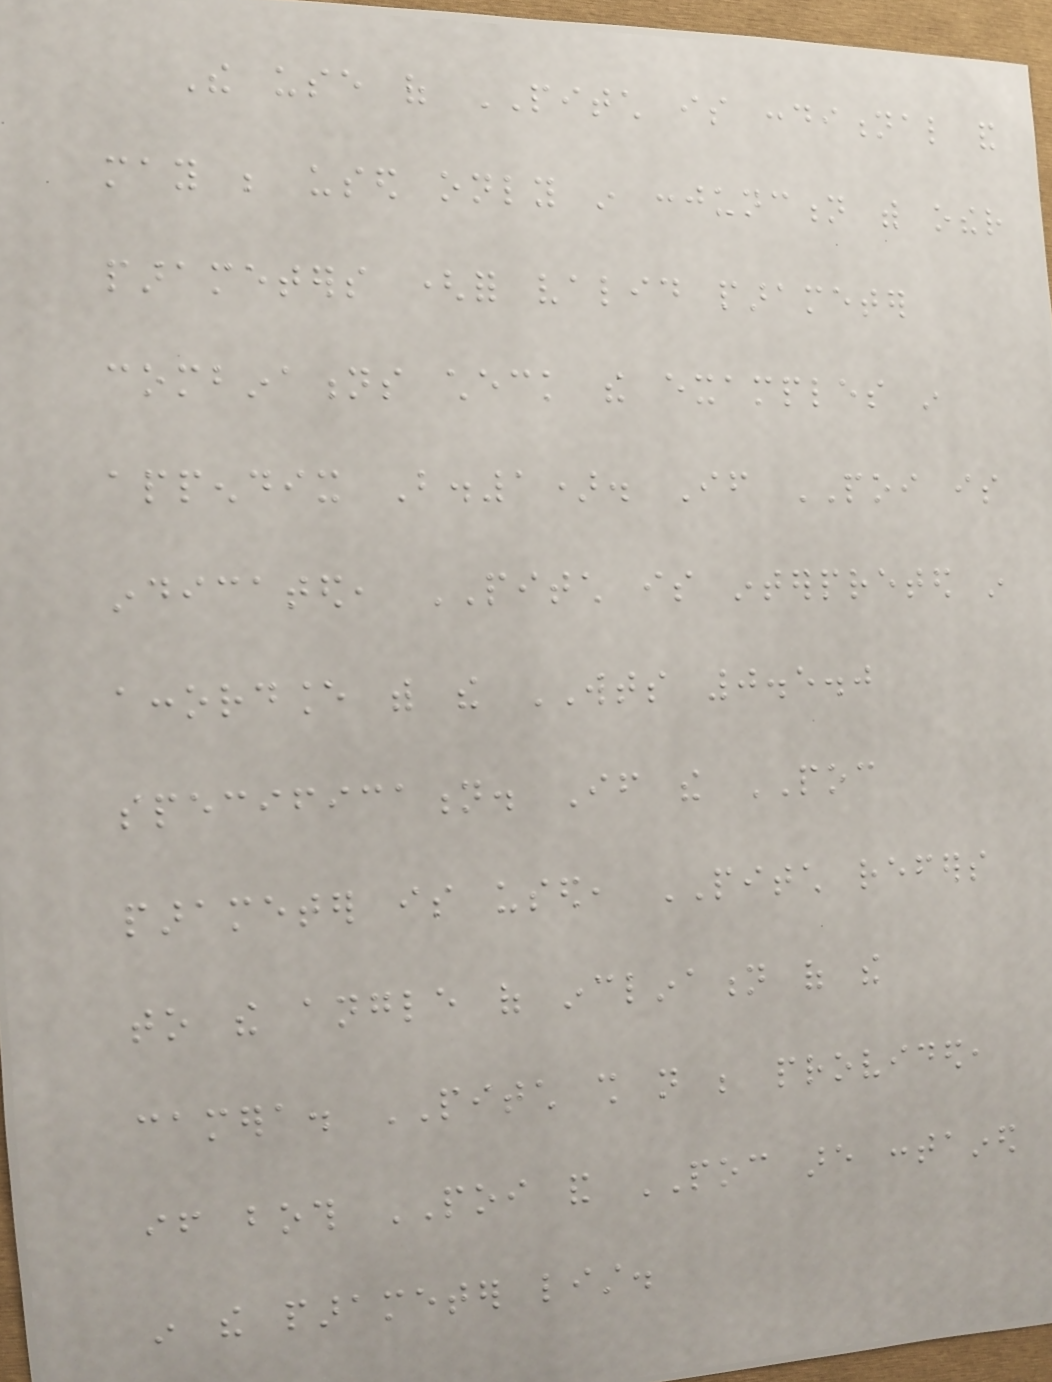The use of PITCH is conditional and
may be used only in conjunction with other
parameters (for valid parameter
combinations check the examples in
appendix B.1). If POI is
indicated, PITCH is interpreted in
accordance with the WTS 0.5.0
specification. If the POC
parameter is used, PITCH refers
to the angle of inclination of the
camera. PITCH shall not be provided,
if both POI and POC are contained
in the parameter list.
